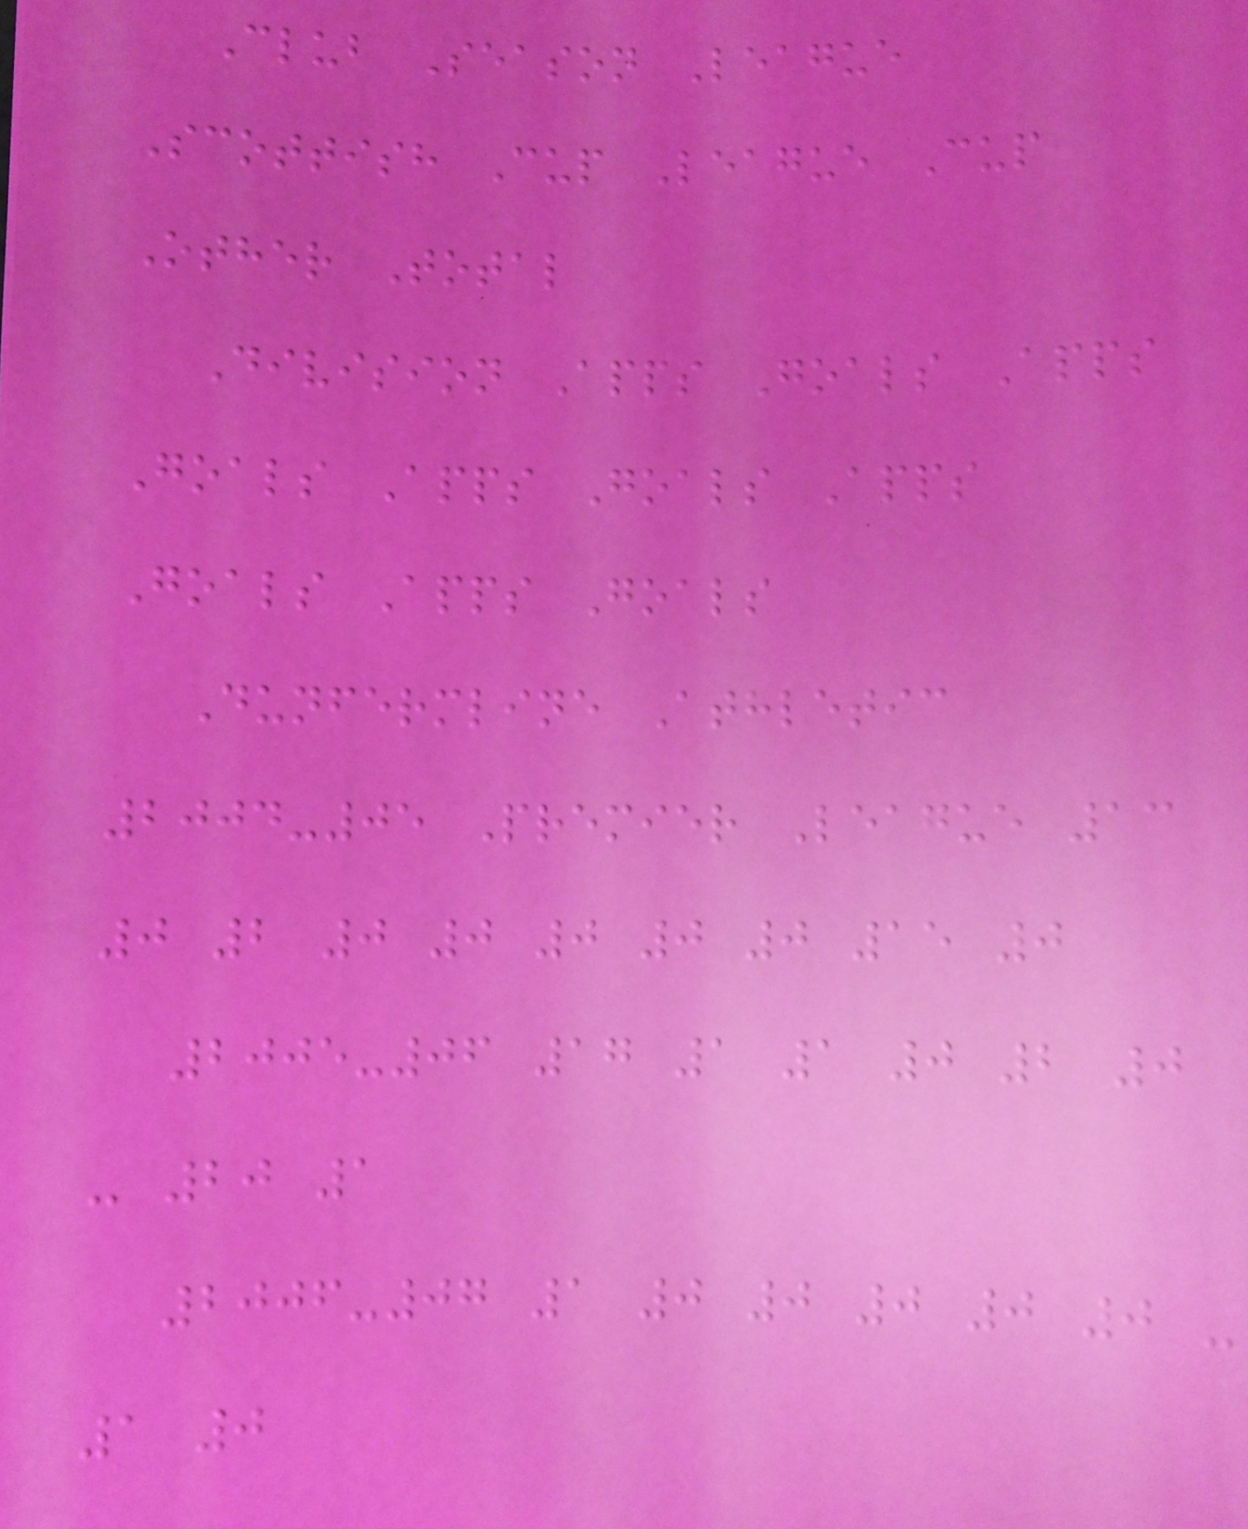Club Season League
Scottish Cup League Cup
Other Total
Division Apps Goals Apps
Goals Apps Goals Apps
Goals Apps Goals
Dunfermline Athletic
2004-05 Premier League 13
0 2 0 0 0 0 0 15 0
2005-06 17 1 1 0 2 0
- 20 1
2006-07 1 0 0 0 0 0 -
1 0
